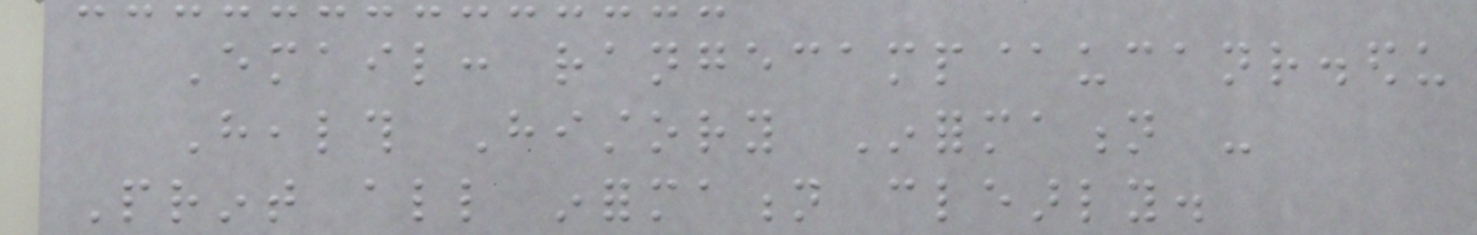Email: rangecamp@ucanr.edu
Health History Information -
Print all information clearly.
